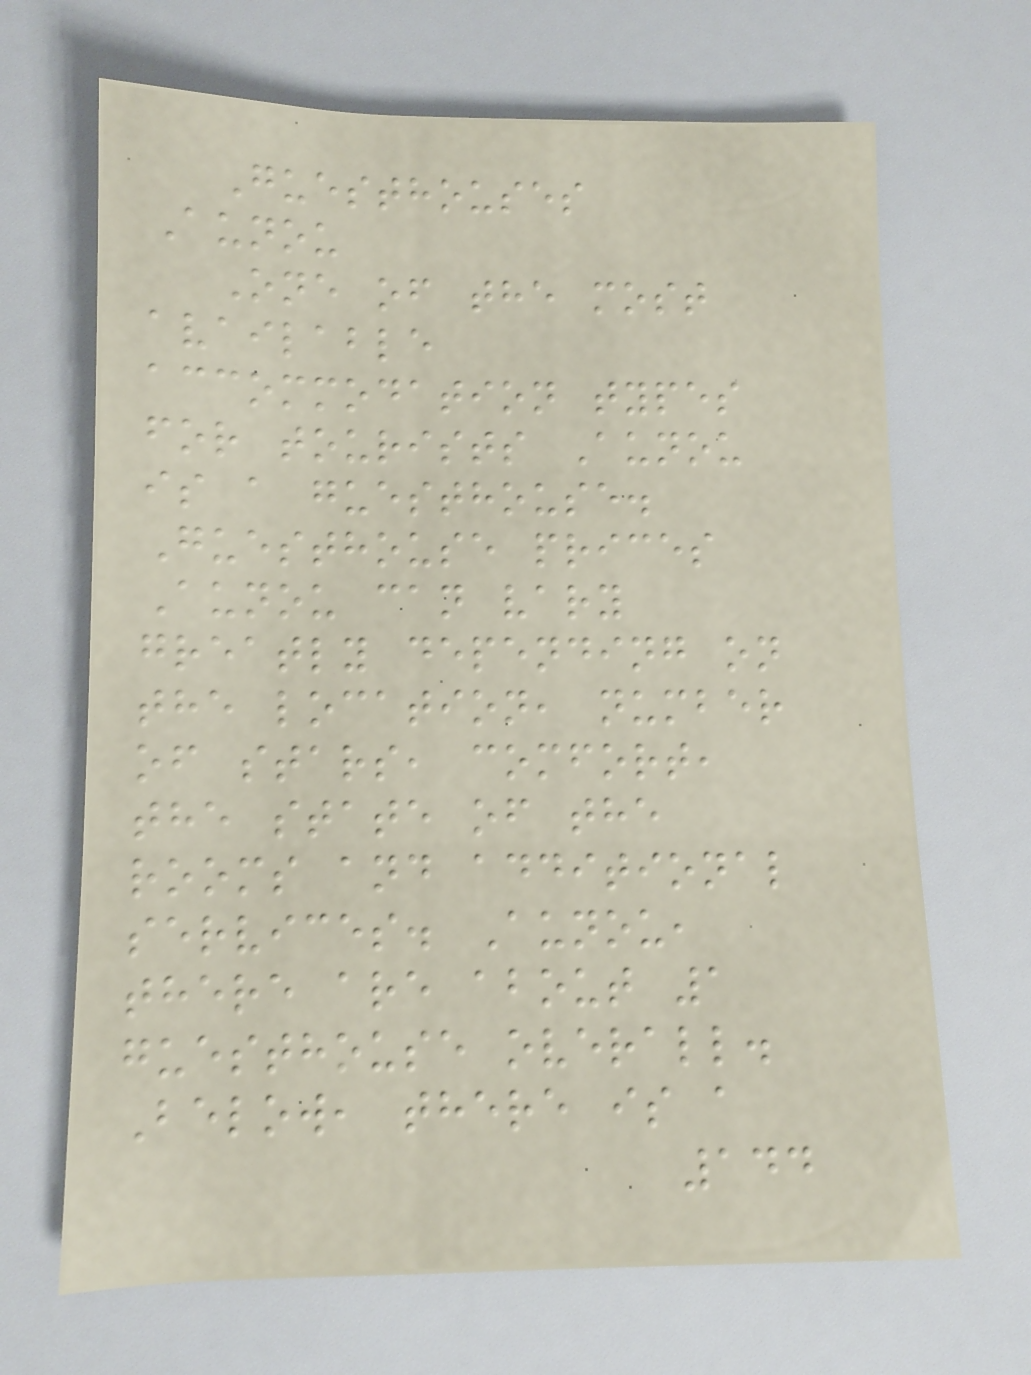Guesthouses
Aunou
One of the most
available
accommodation types
for tourists Aunou
is a guesthouse.
Guesthouse prices
Aunou can vary
greatly depending on
the location, number
of stars, comfort,
the state of the
rooms and additional
services. Aunou,
there are about 1
guesthouse overall.
Below, there is a
144
